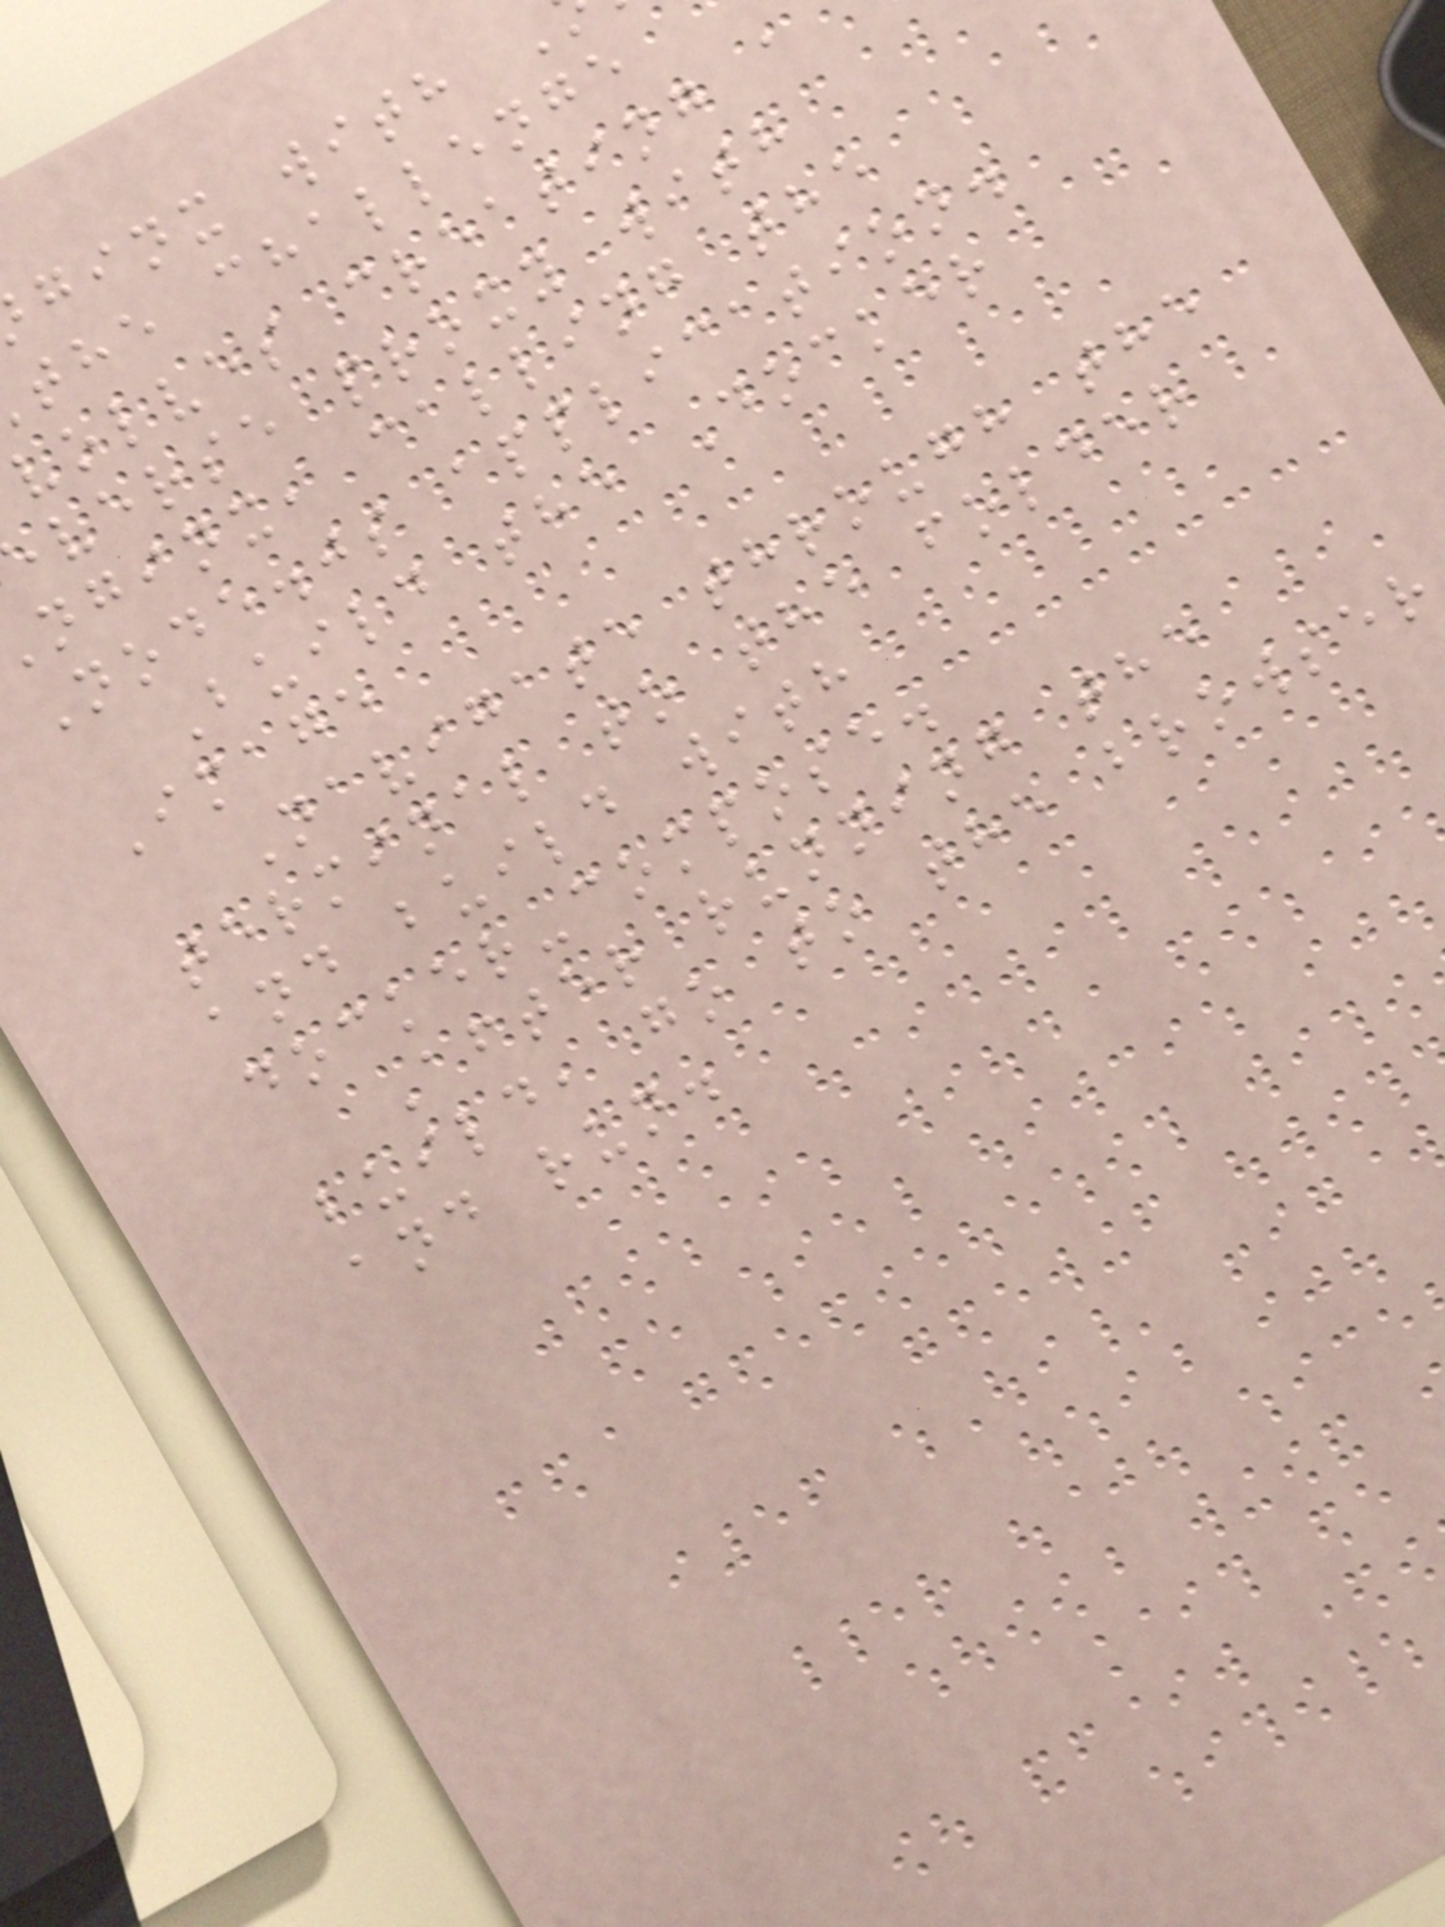ginx with
the challenge
volves creating a
verse proxy with
nginx, calling the
Node.js application.
Build the Docker
Image
Navigate through the
terminal to the folder
and build with
docker-compose.
After running the
build, go to the browser
and run.
